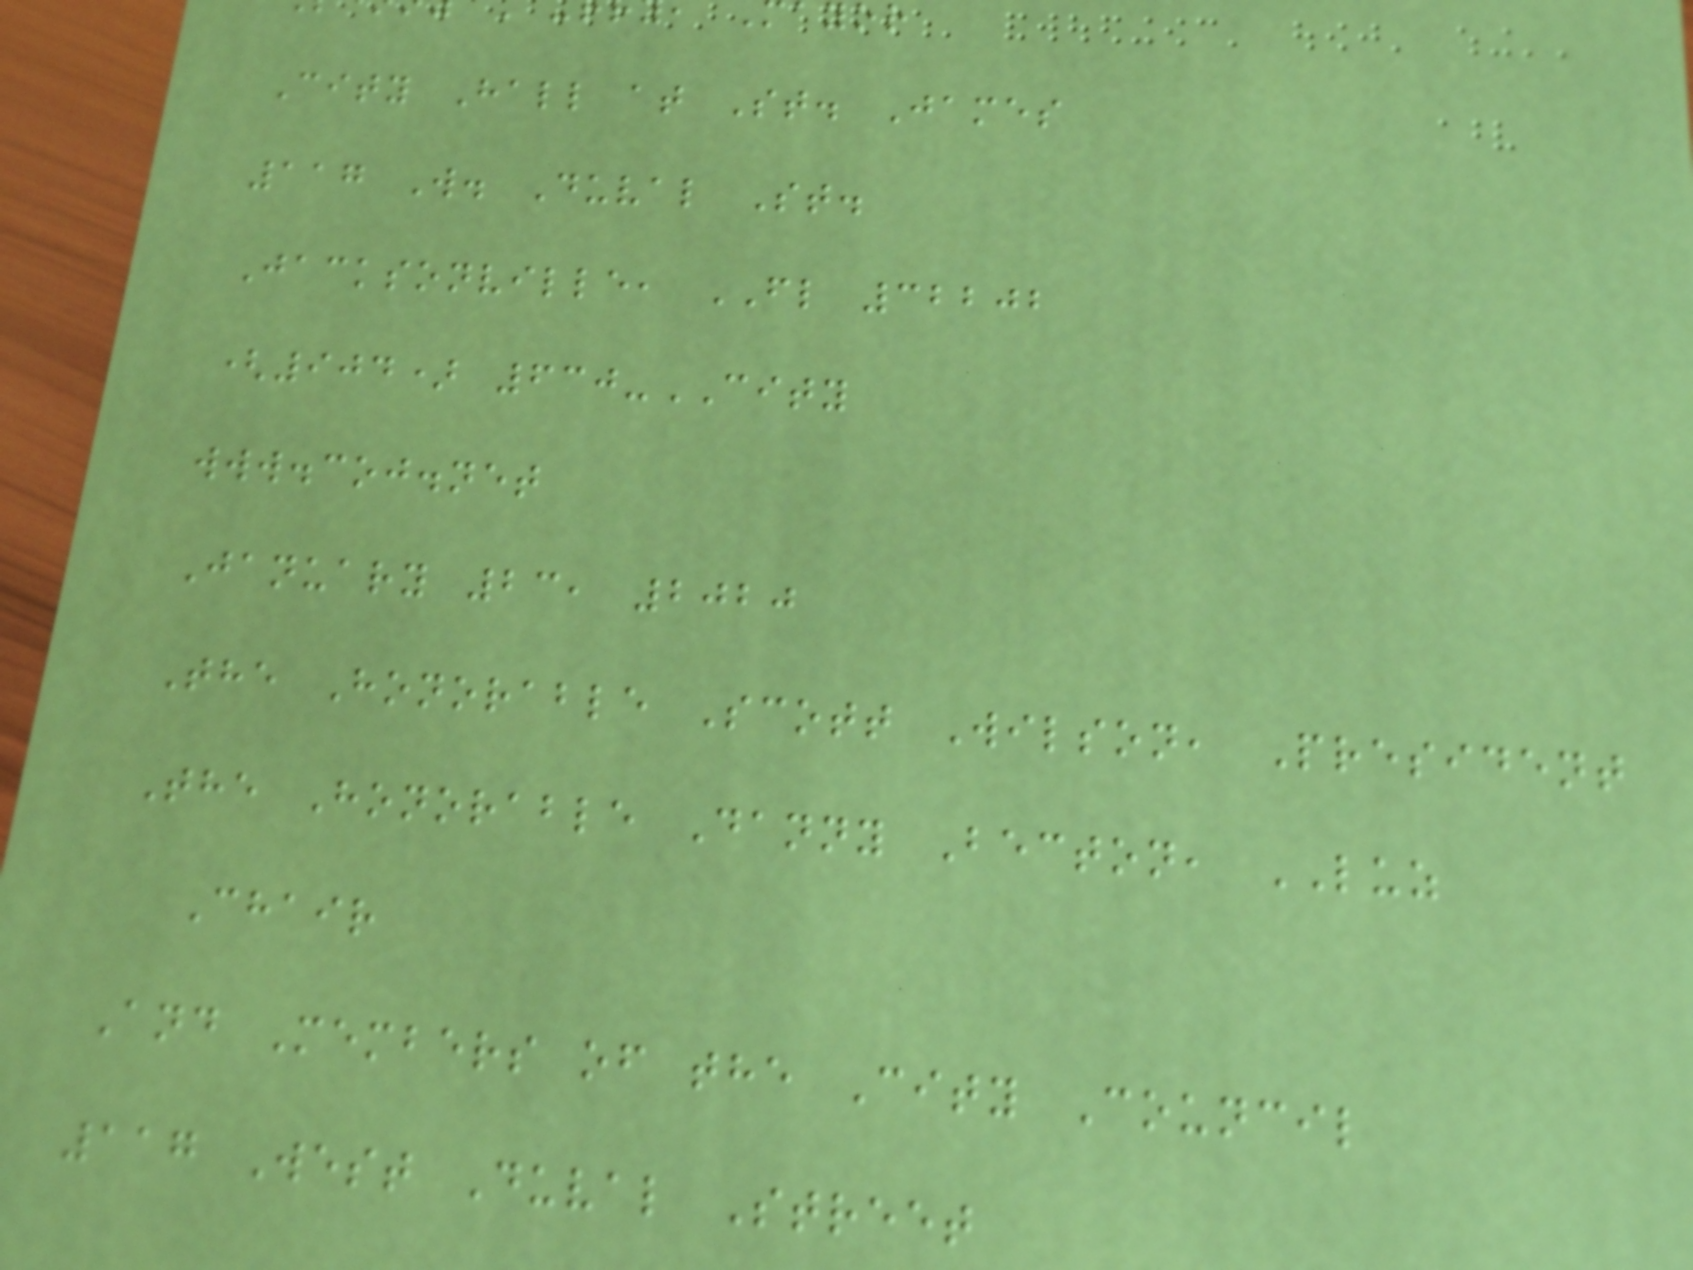City Hall at St. James
117 W. Duval St.
Jacksonville, FL 32202
(904) 630-CITY
www.coj.net
January 23, 2020
The Honorable Scott Wilson, President
The Honorable Danny Becton, LUZ
Chair
And Members of the City Council
117 West Duval Street
